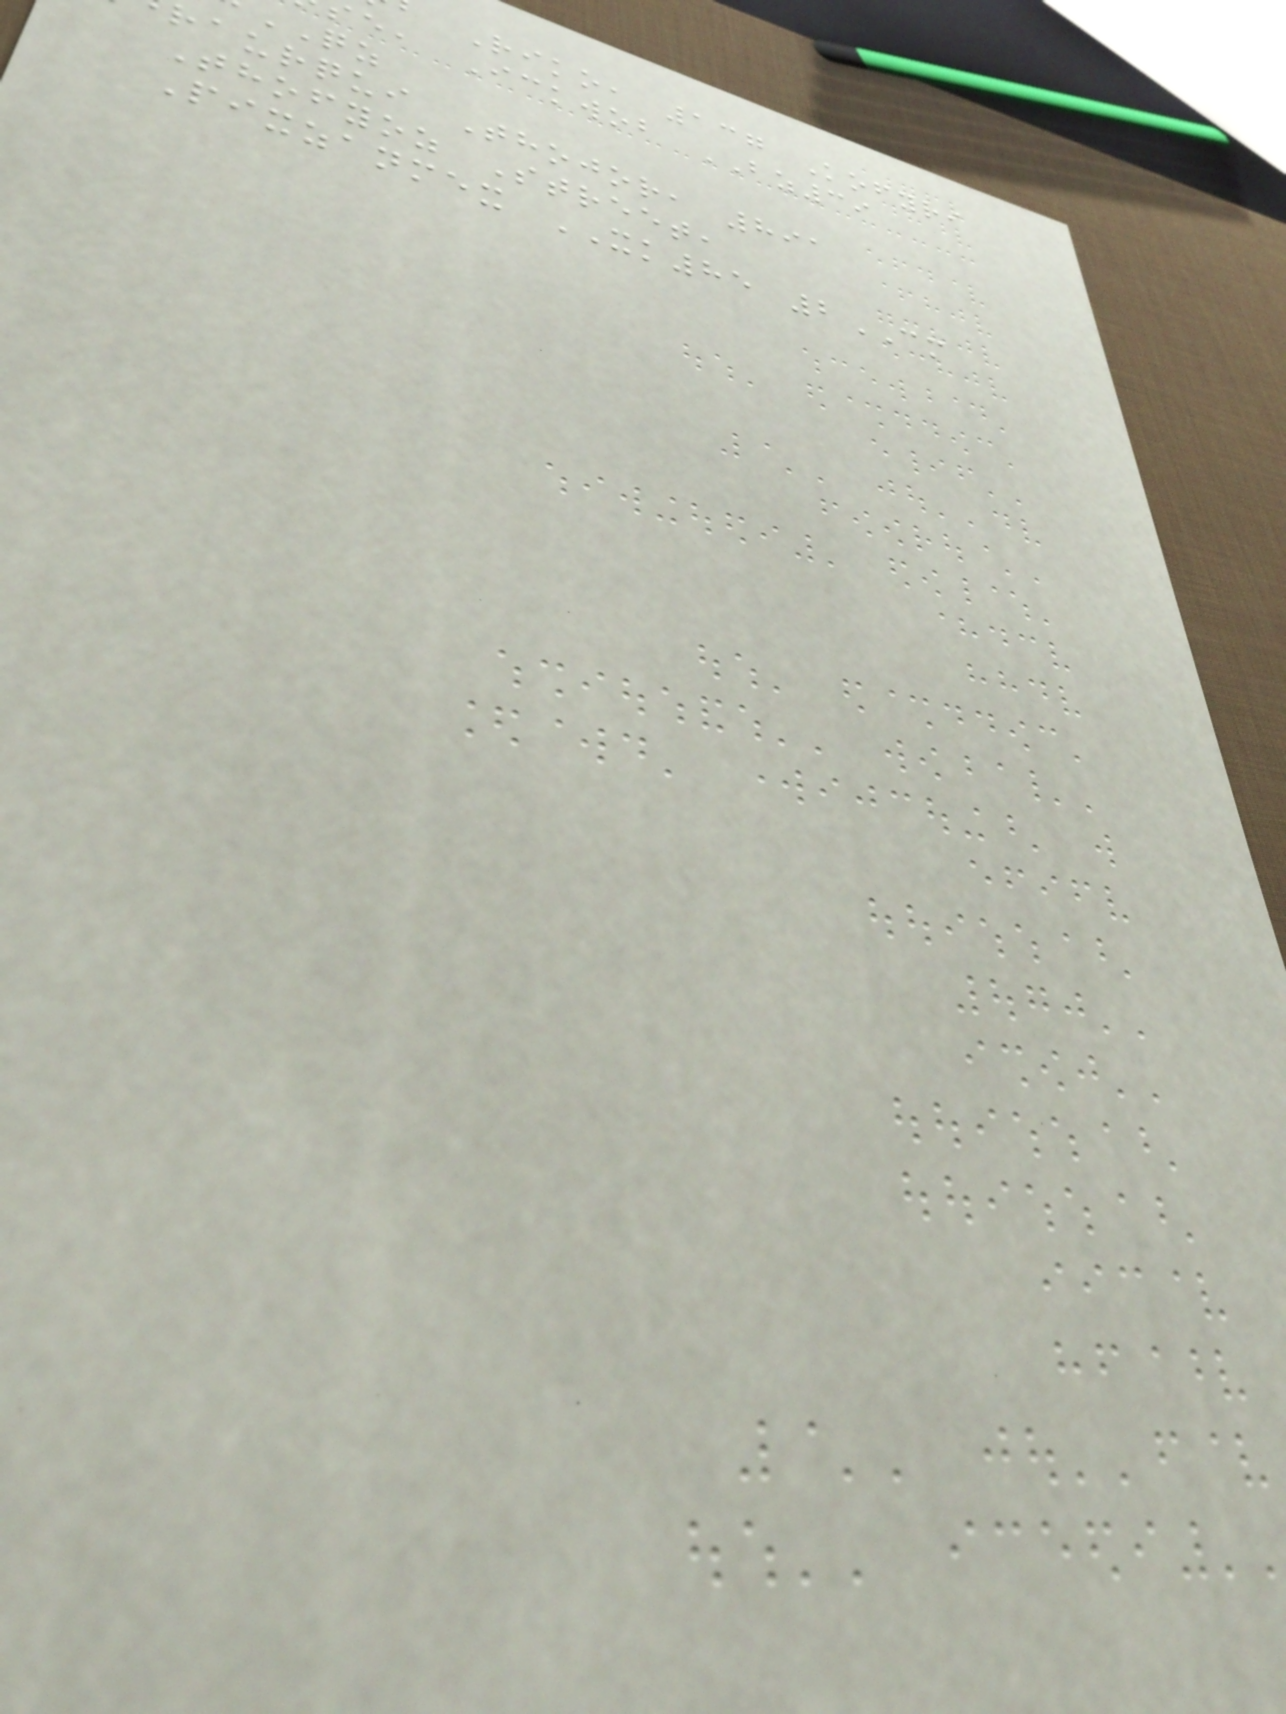Riko, 137 Kofyri
e, Ickwob BZ39
raurqui Thojor, 891
Thofyoz Street,
Pixzanmex XK85 2CM
